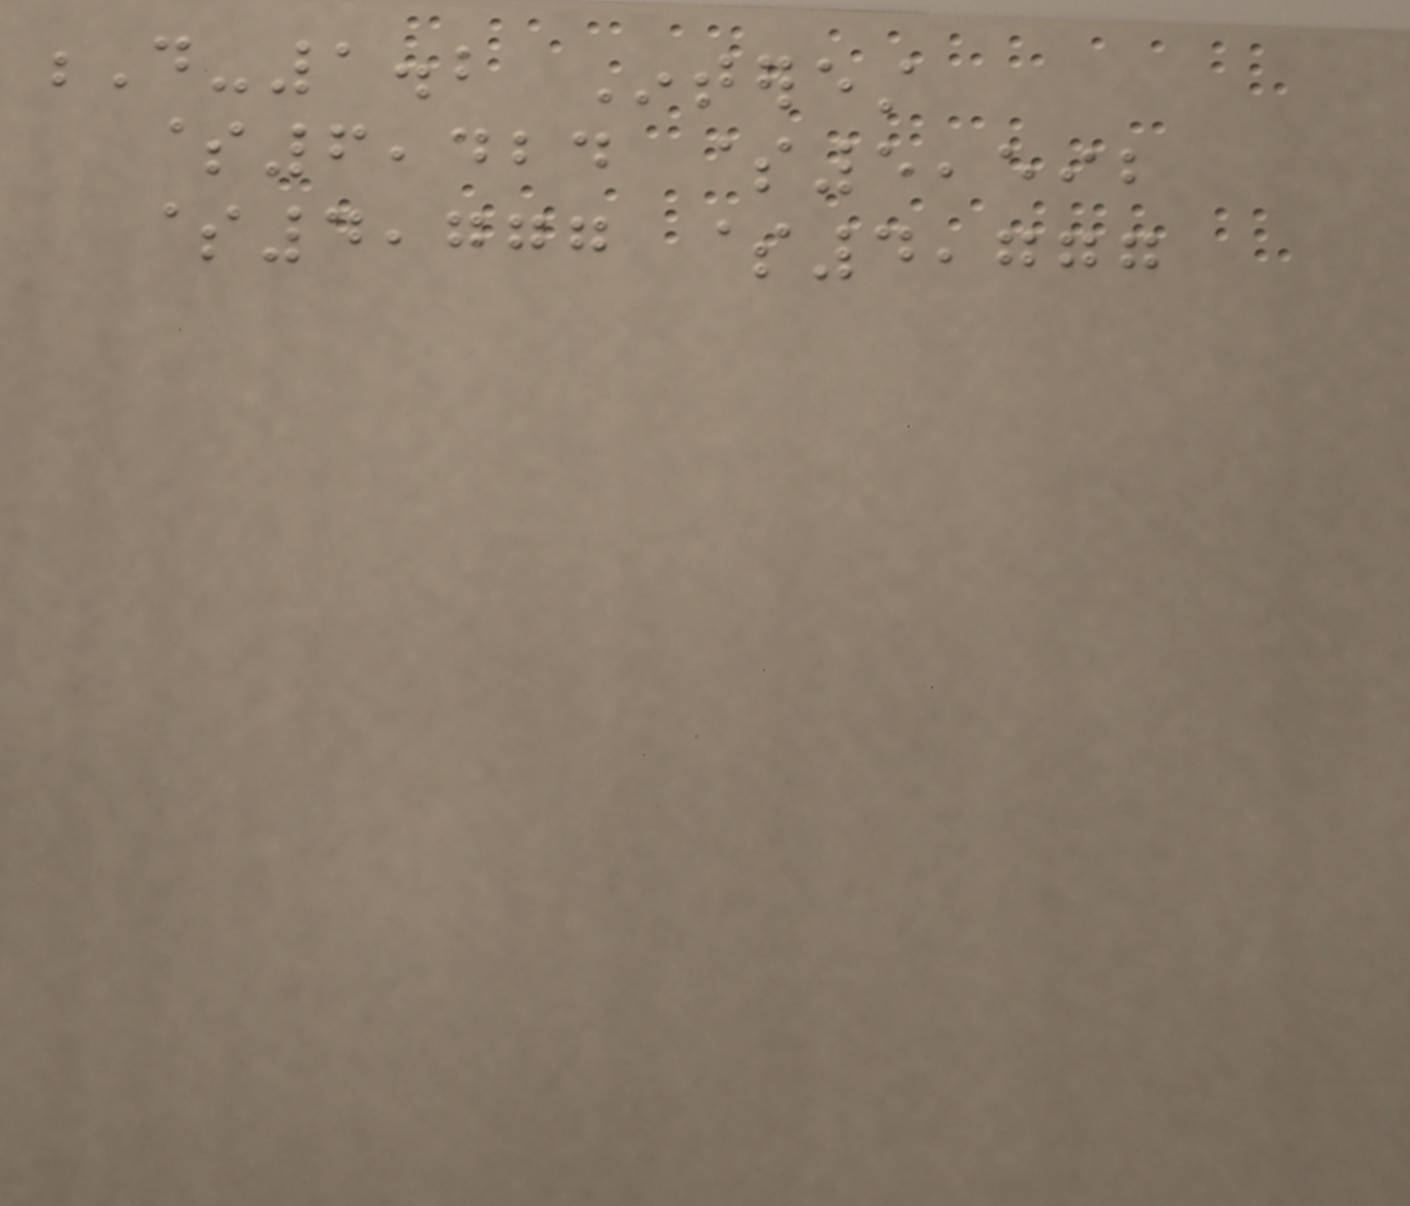D-1.2 Interest
$6,424 $5,592
$4,777 $4,777
